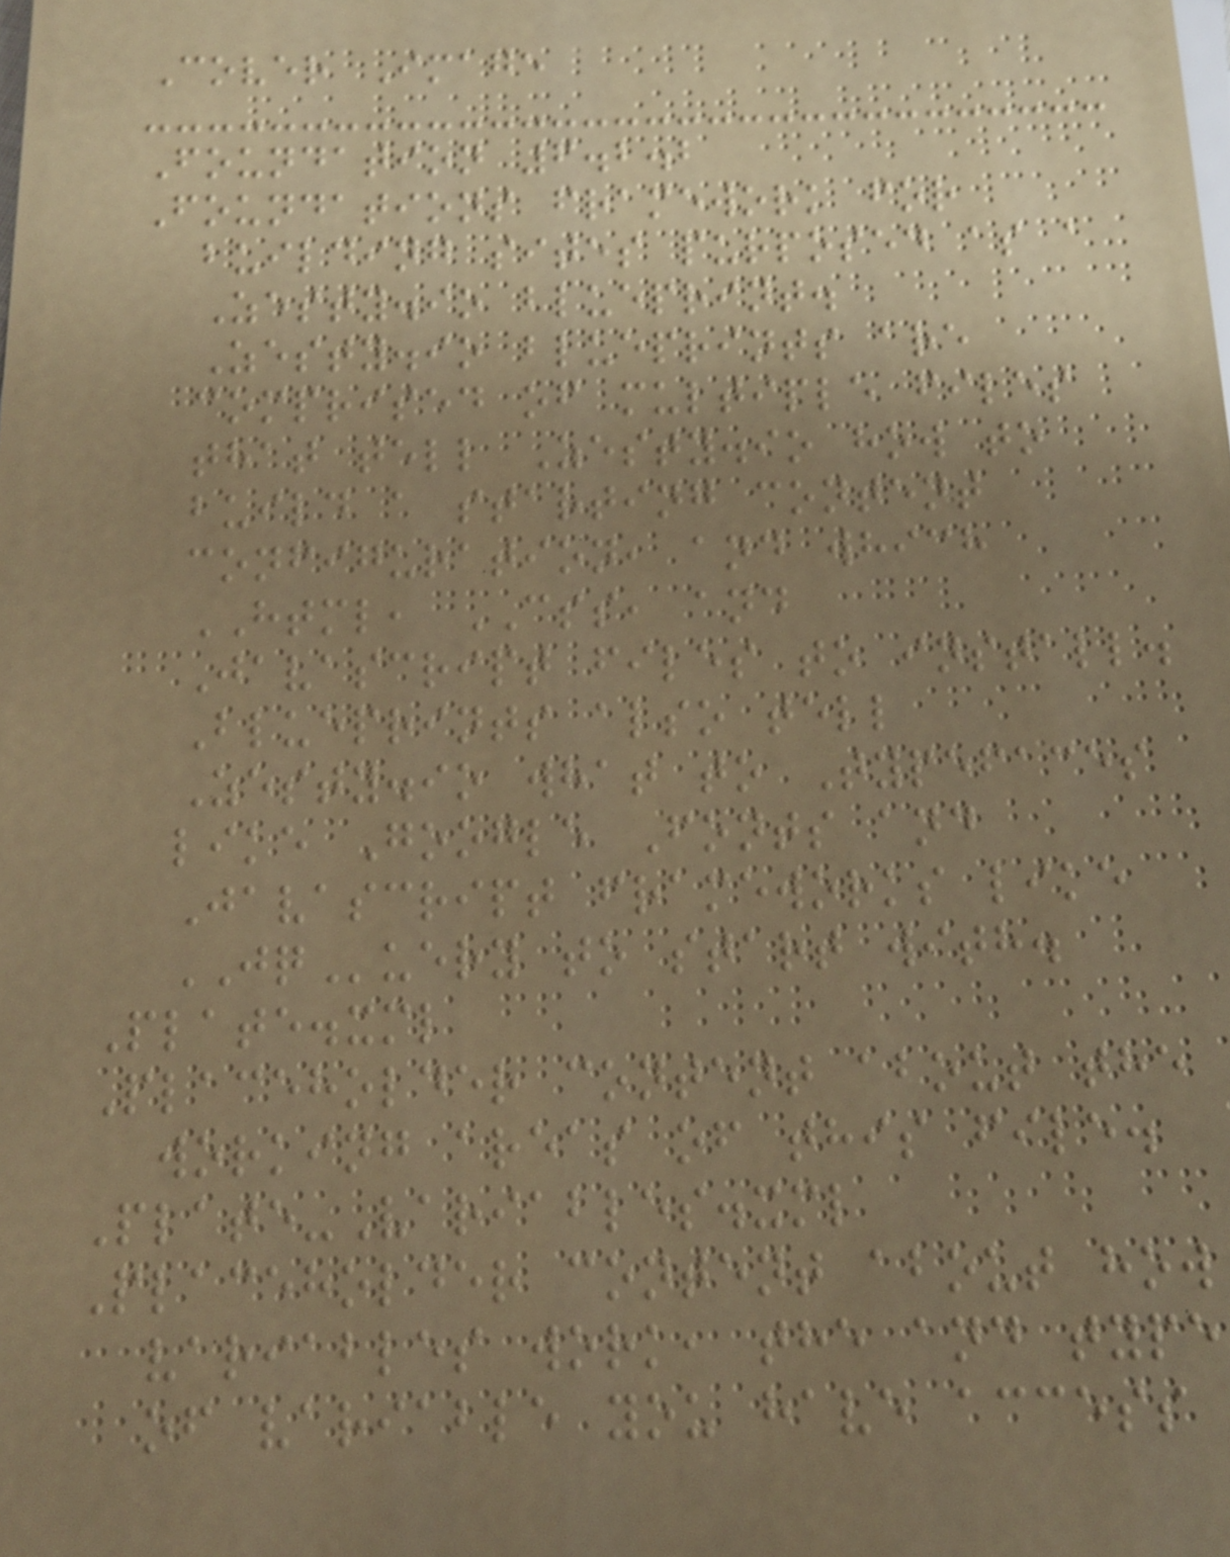Cover Image
Foundation 6.2.2
Foundations framework for
building sites purposed as a
Zesty.io blueprint.
Zesty.io blueprints are
comprised of multiple files
that tell Zesty.io how to
build a starting content
configuration, and which
HTML, CSS, and
Javascript files to install.
Blueprints also tell
Zesty.io what to Typefaces
like Google Fonts and
Javascript frameworks like
JQuery to start with.
Plate.xml
Placeholder content about the
working areas of this file.
Plate-Variables.xml
Placeholder content about how
variables work, the and type
of variable you have access
